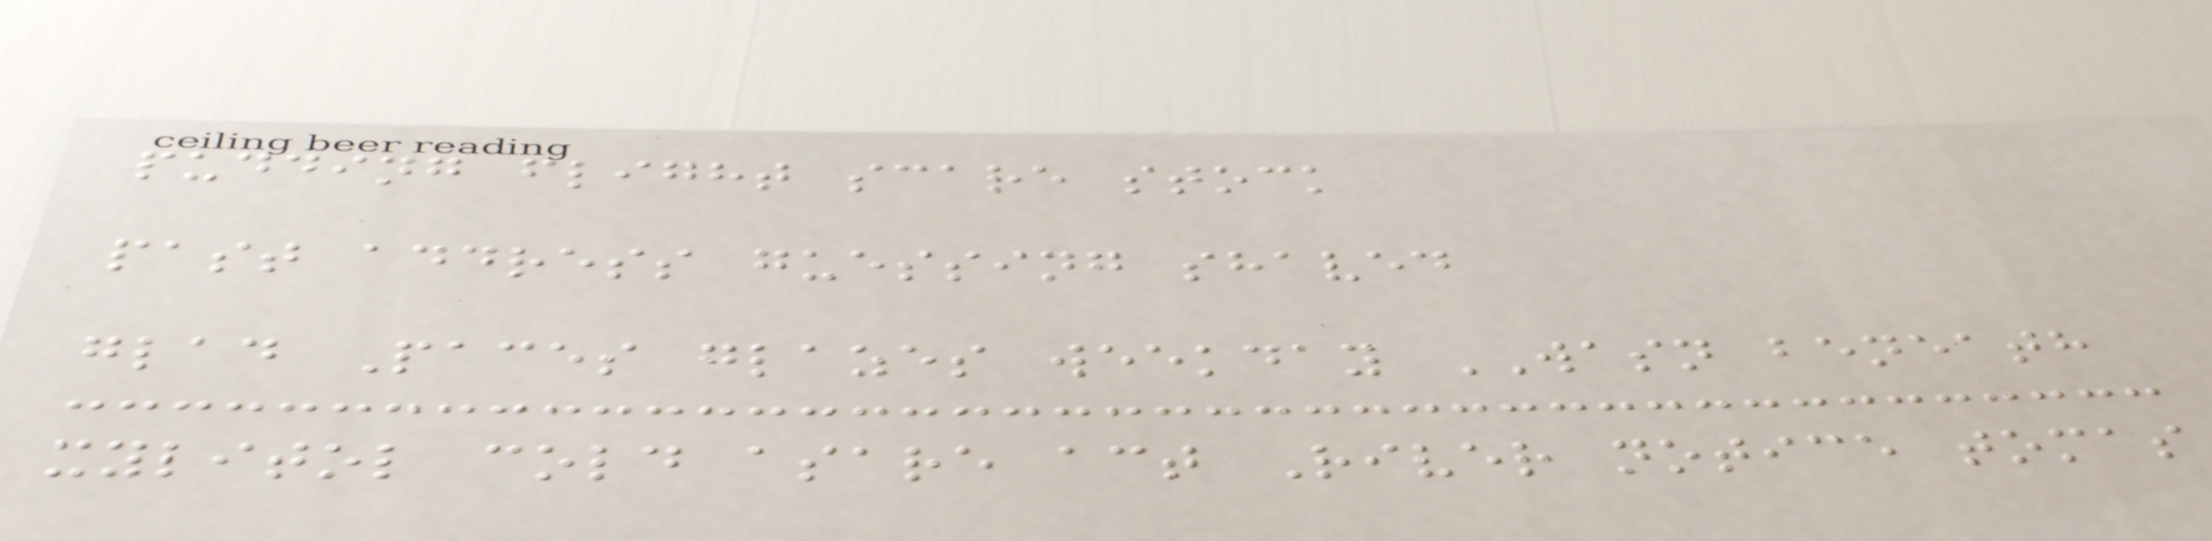pudding flight scare stock
past address guessing shaved
glad Paces glazes weekday WASN beneath
xylitol cold asare act River notice tomas
